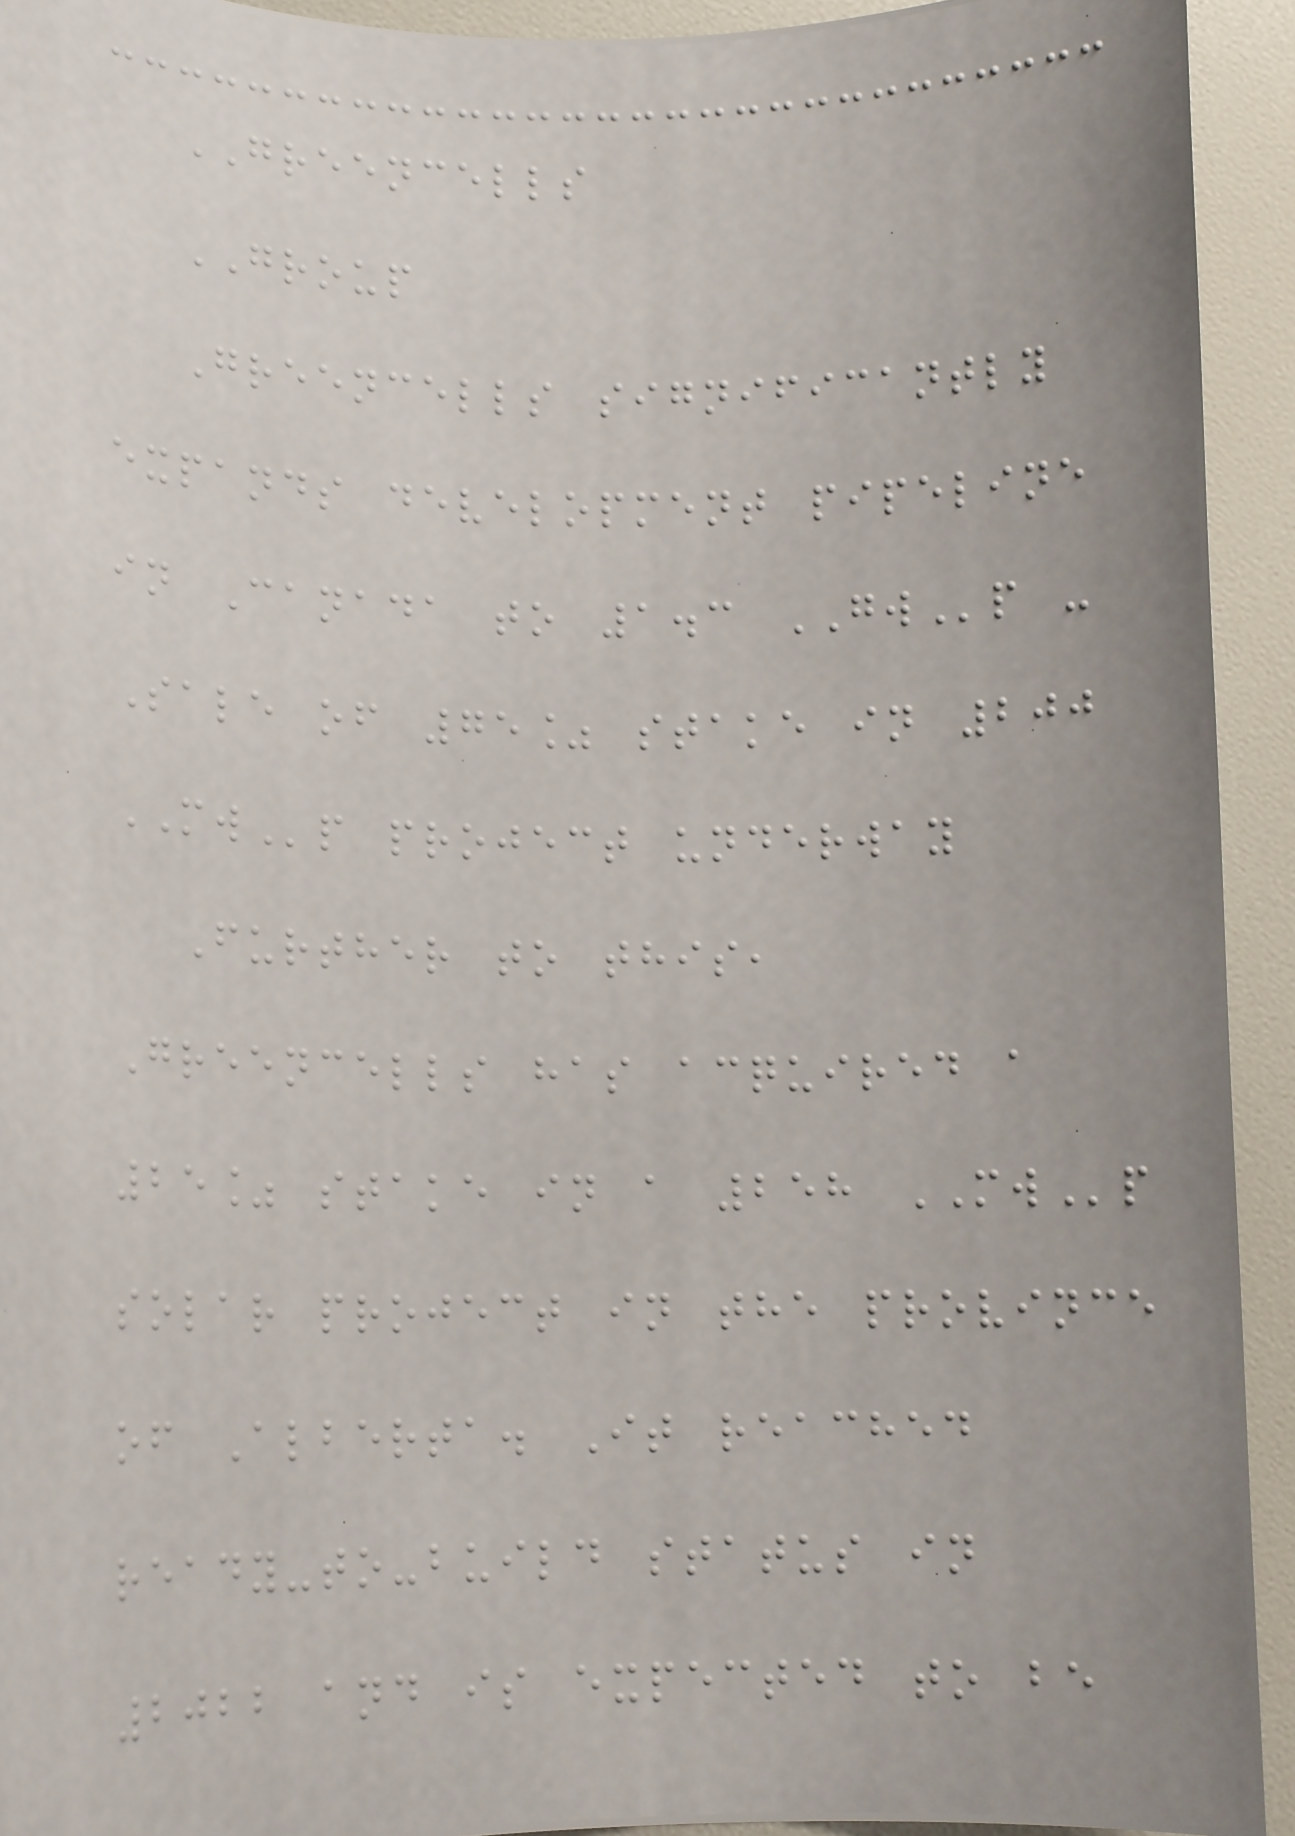GREENCELLS
GROUP
Greencells significantly
expands development pipeline
in Canada to 1.3 GWp -
Sale of 75% stake in 200
MWp project underway
Further to this,
Greencells has acquired a
25% stake in a 258 MWp
solar project in the province
of Alberta. It reached
ready-to-build status in
2022 and is expected to be
